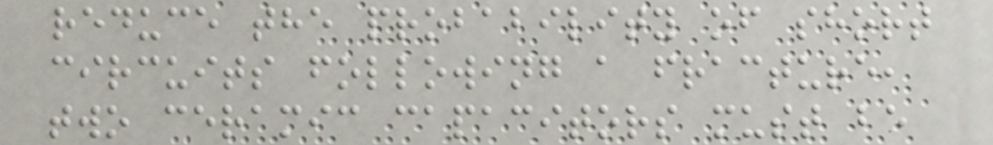reduce the probability of short
circuits following a fracture,
two ceramic capacitors must be
